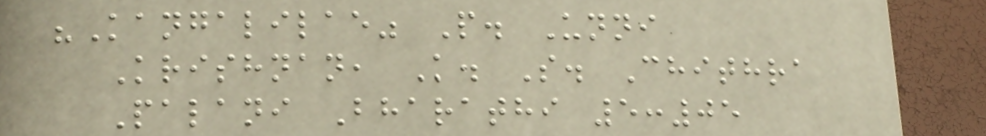"Kangalilae" P. Unni
Krishnan, K. S. Chithra
Palani Bharathi 5:05
